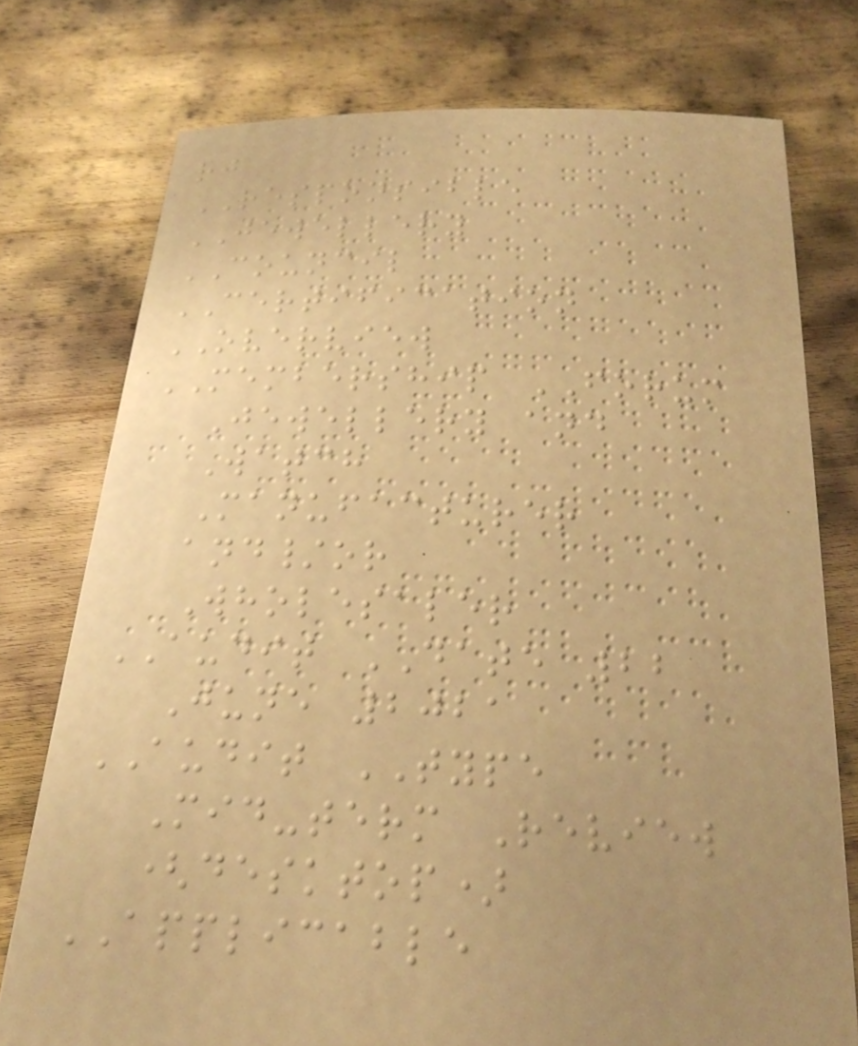rj
RESPONSIBLE
JEWELLERY
COUNCIL
CERTIFICATION
OVERVIEW
MEMBERSHIP FORUM
Jewellery and
Watch
Manufacturer
and/or
Wholesaler
AUDIT DATE 22
June 2021
AUDIT TYPE
Mid-term Review
(desktop)
APPLICABLE
